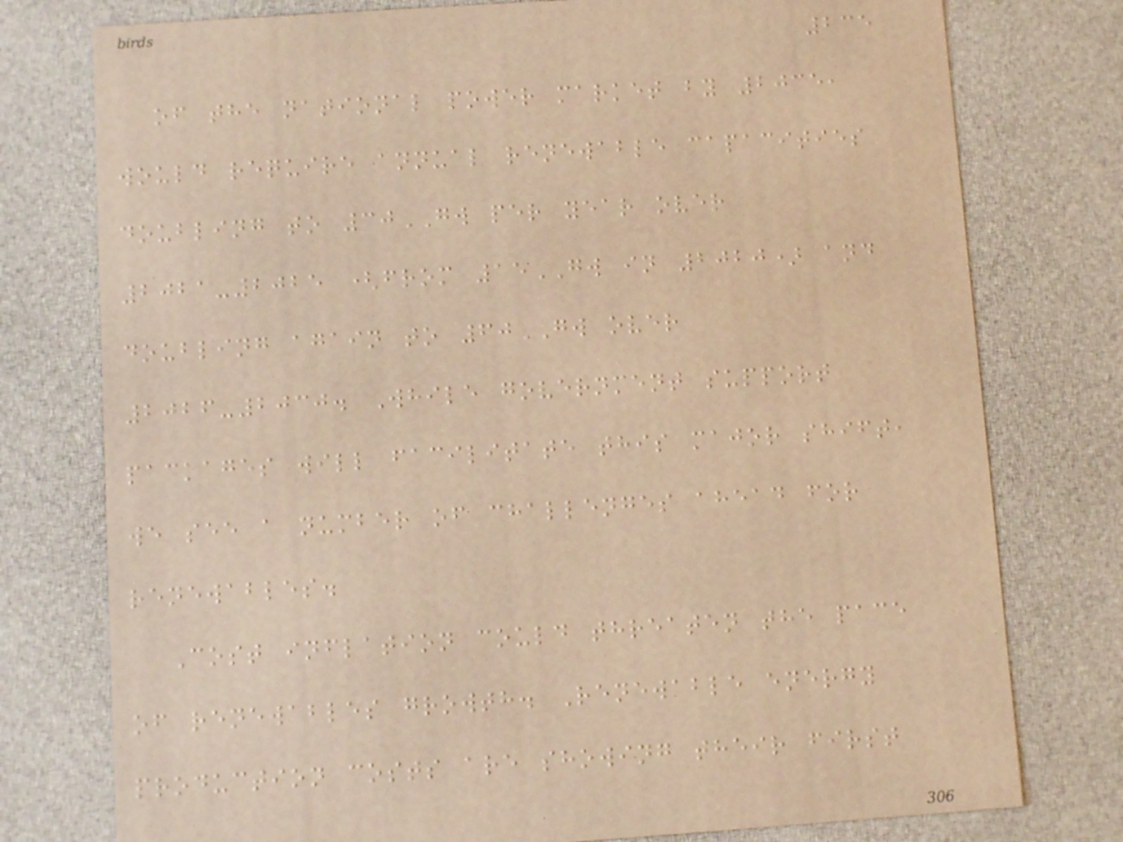235
of the national power market by 2035,
would require annual renewable capacities
doubling to 30GW per year over
2021-2025 (from 15GW in 2020) and
doubling again to 60GW over
2026-2030. While government support
packages will facilitate this major shift,
we see a number of challenges ahead for
renewables.
Cost inflation could threaten the pace
of renewables growth. Renewable energy
production costs are showing their first
